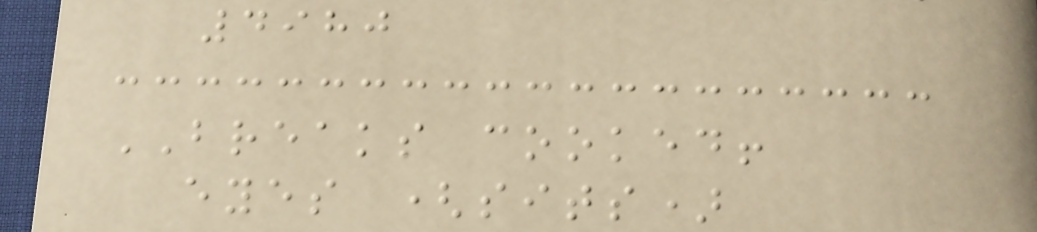4980
BREAKS cooked!
eyes (sits)
